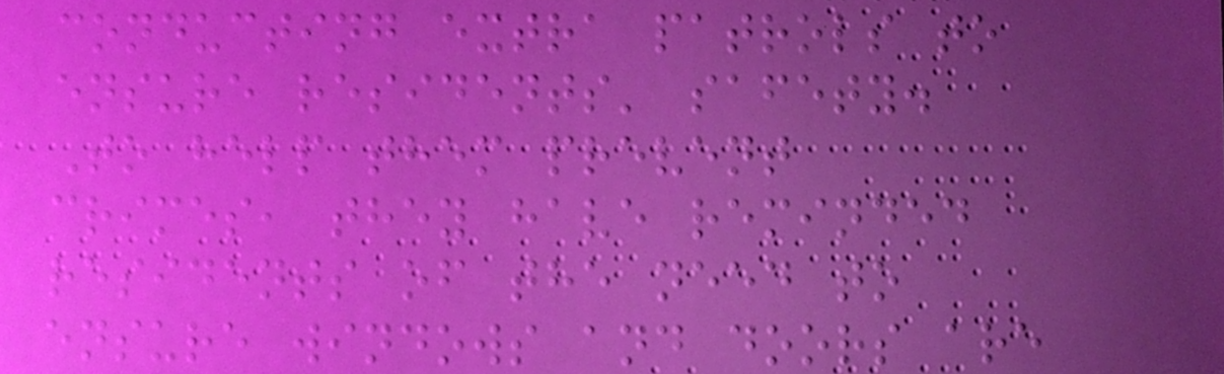conducting extra patrols to
ensure residents' safety.
To help them prevent
crimes, they have reminded
residents of the need to
ensure windows and doors are
